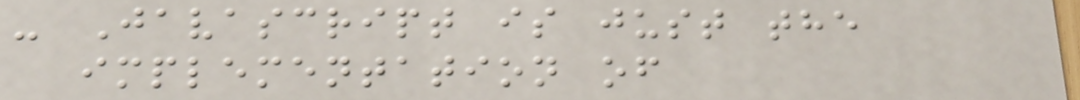- Javascript is just the
implementation of
